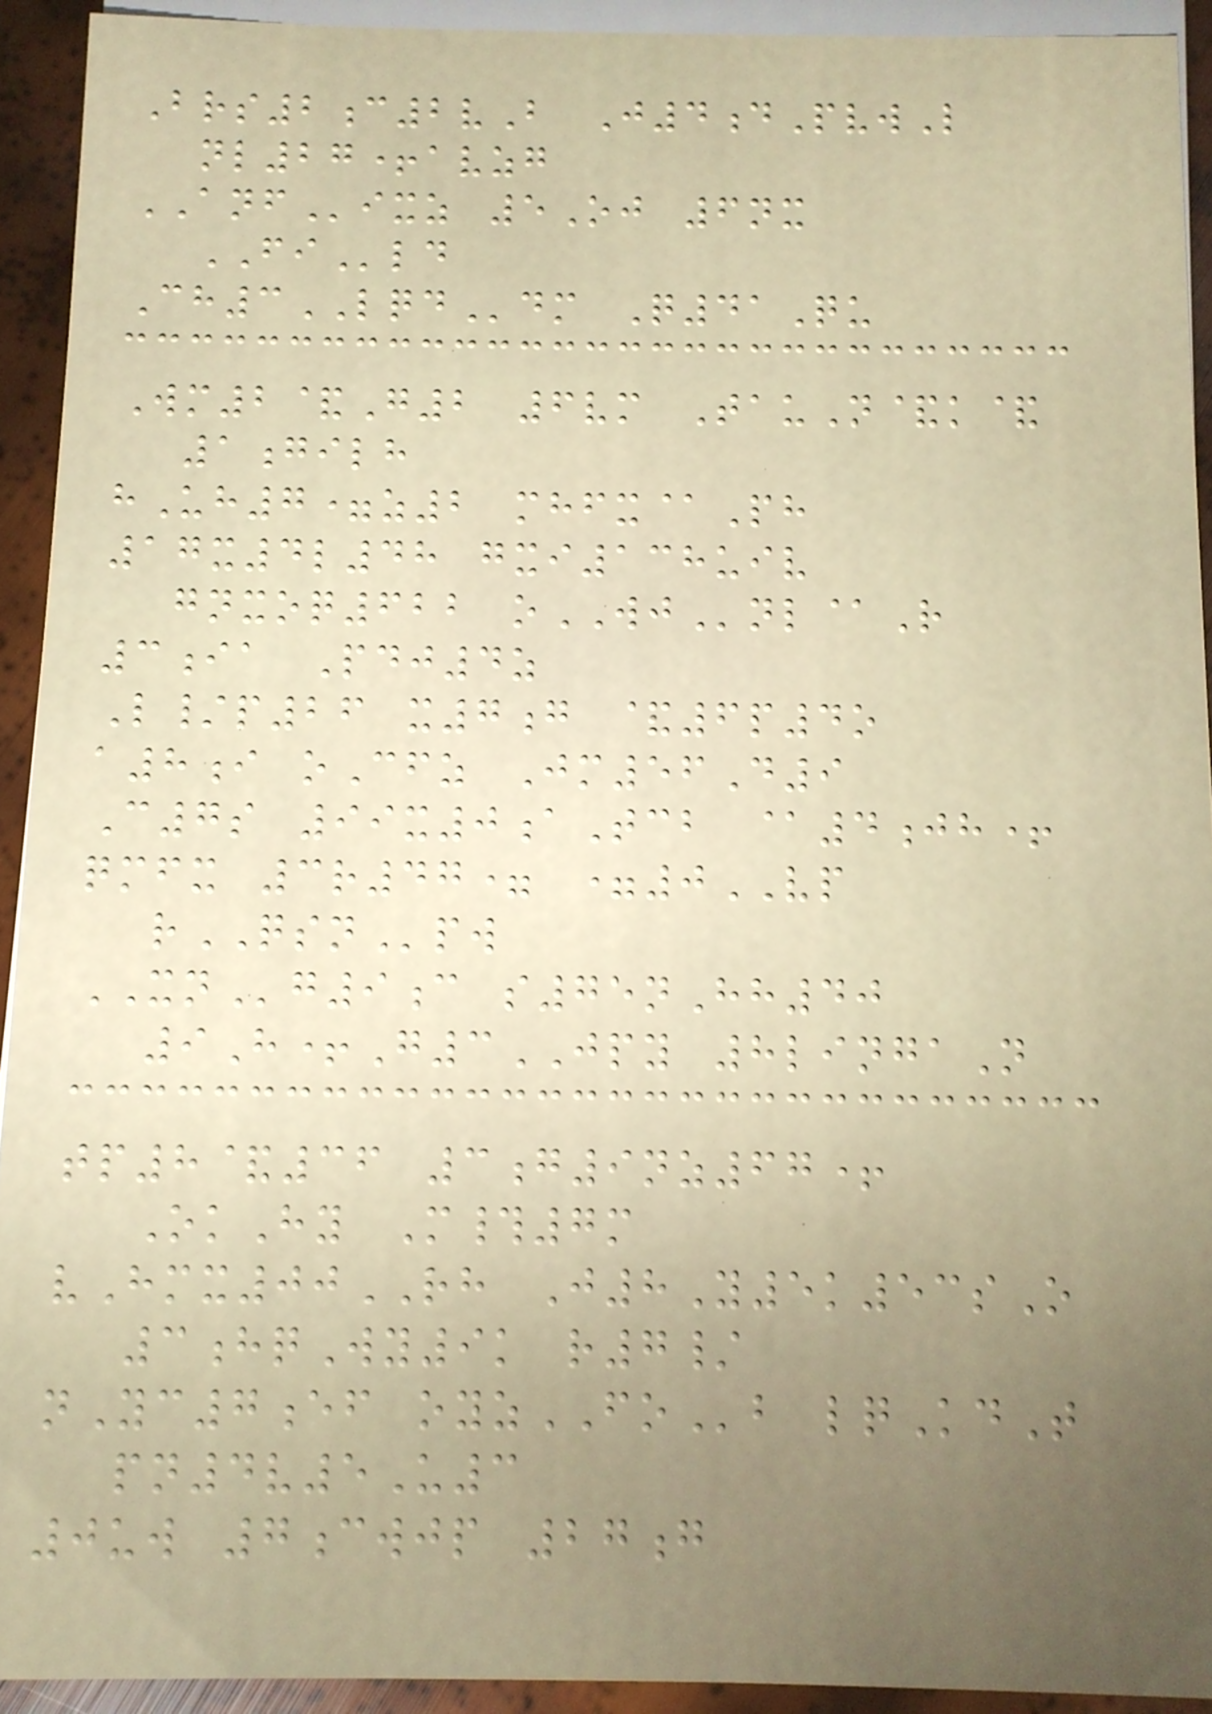Brs2c2vB J4dPvwL
nl27+avzg
ANFixz 5Oj 6nx
FIld
Ch3LQDdm Q41Qu
Wm2&G2 6vm TauN&k&
1gilh
hUh7=z2 mhfx@Ph
17x4l48 gxi138uiv
gnxoq622 oWJnl@R
3ia Pdj4z
L/p26 x7g &6p4o
a8i oCfz Jm56D9
C7s 99x0aTcb @4jh+
qmfx 3r47= =0VP
rQSNpw
XNg9c s75nHh40
9H+G3JPY 8lingaN
tp8&36 3g9nz67+
OkHy M#7m
vHmx00RH J8Y5k53sO
3hqWy9k r7/
nYc7ef oyzFOb lqKdT
pn4v5U3
0uw 7cwjp 27g
